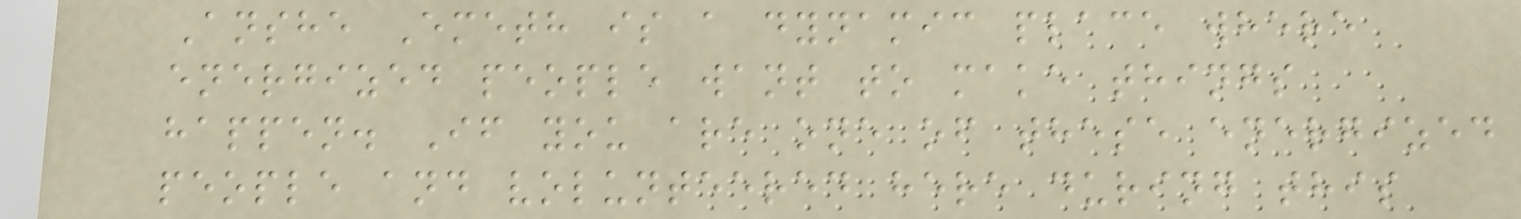Anshe Emeth is a dynamic place where
energized people want to make things
happen. If you are one of these energized
people and volunteered here during this
